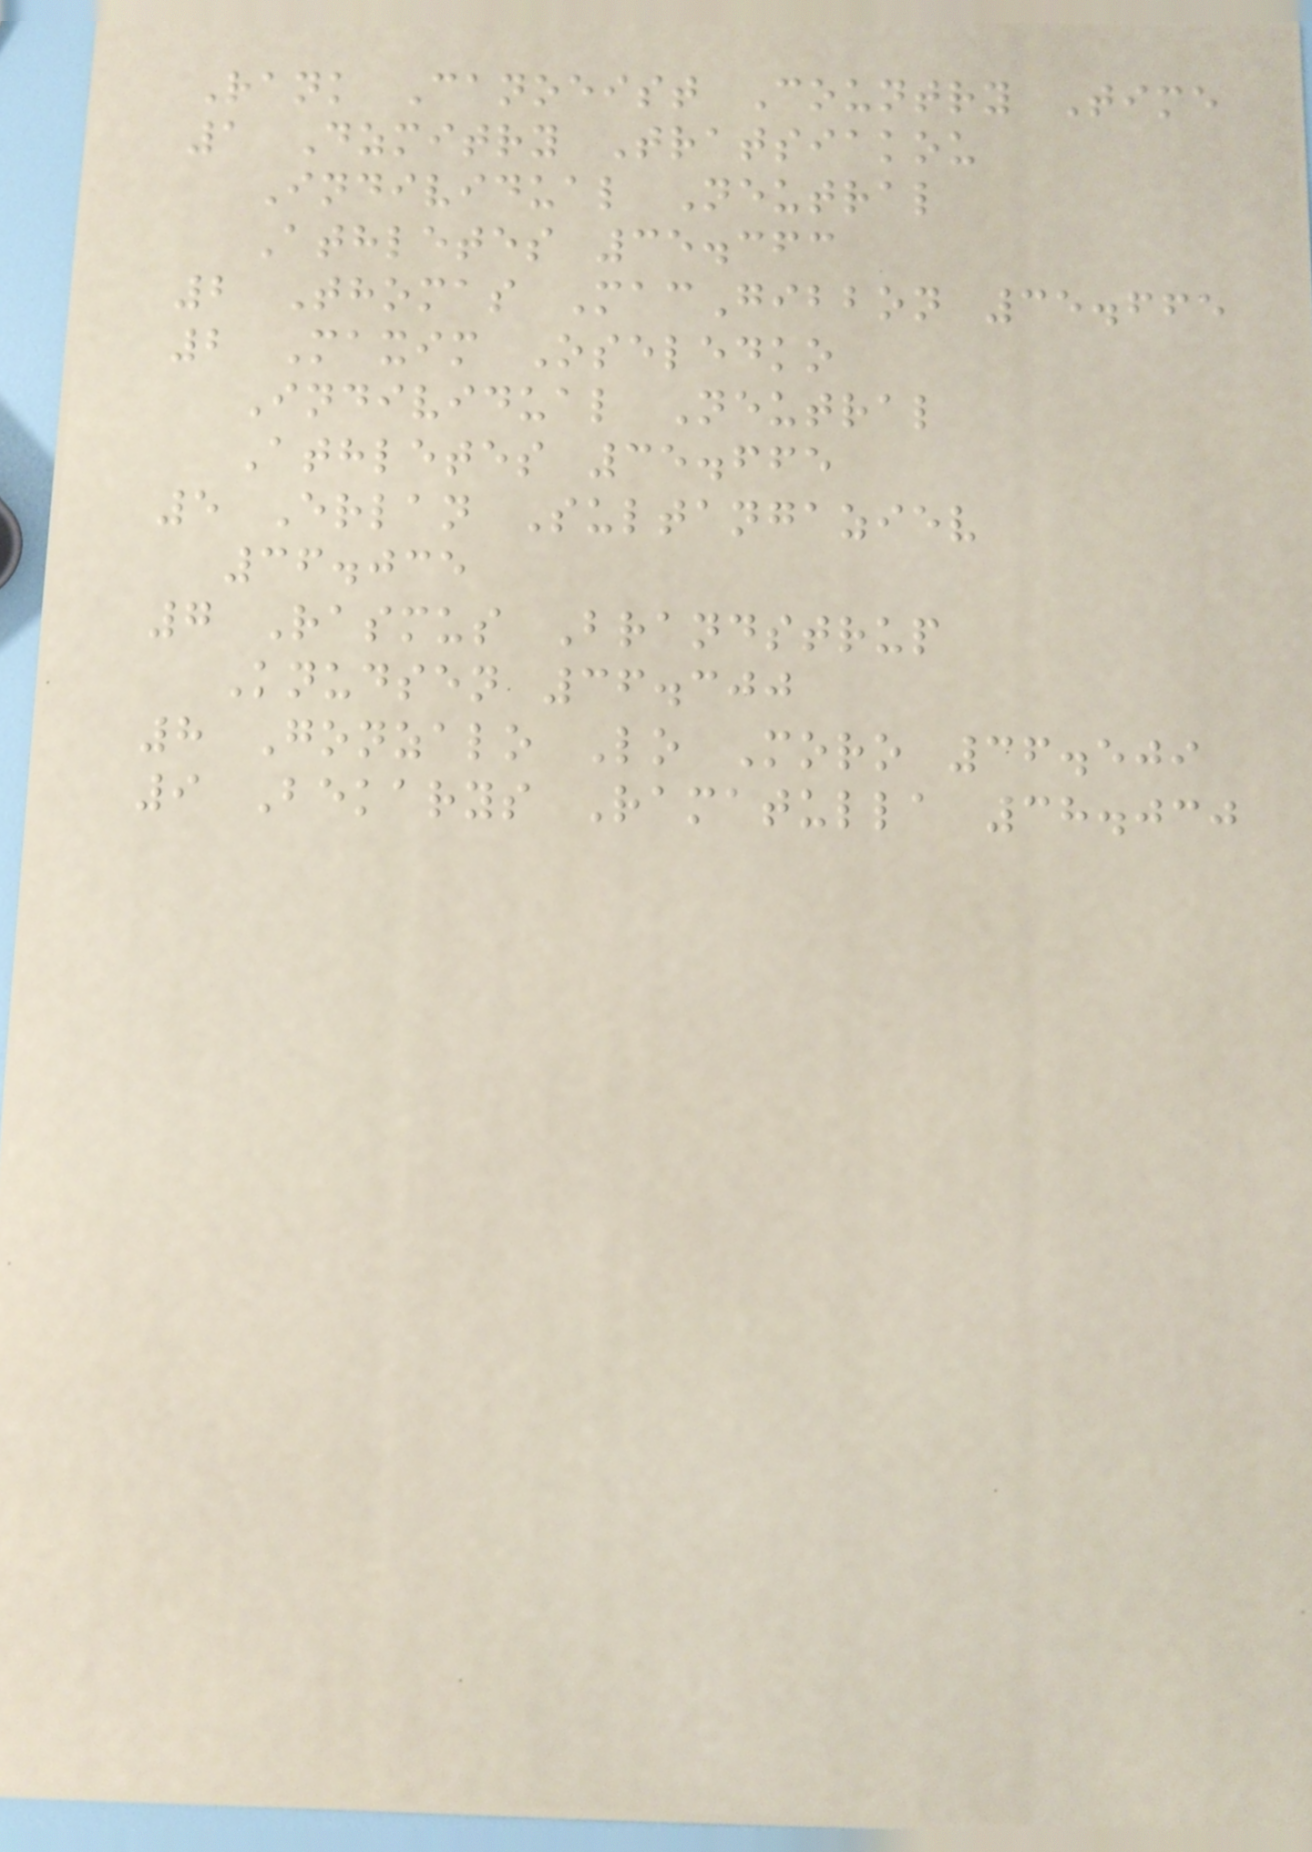Rank Canoeist Country Time
1 Dzmitry Tratsiakou
Individual Neutral
Athletes 35.363
2 Thomas MacGibbon 35.665
2 Maxim Oseledko
Individual Neutral
Athletes 35.665
5 Erlan Sultangaziev
36.035
7 Rasmus Brandstrup
Knudsen 36.300
8 Gonzalo Lo Moro 36.509
9 Bekarys Ramatulla 38.030
